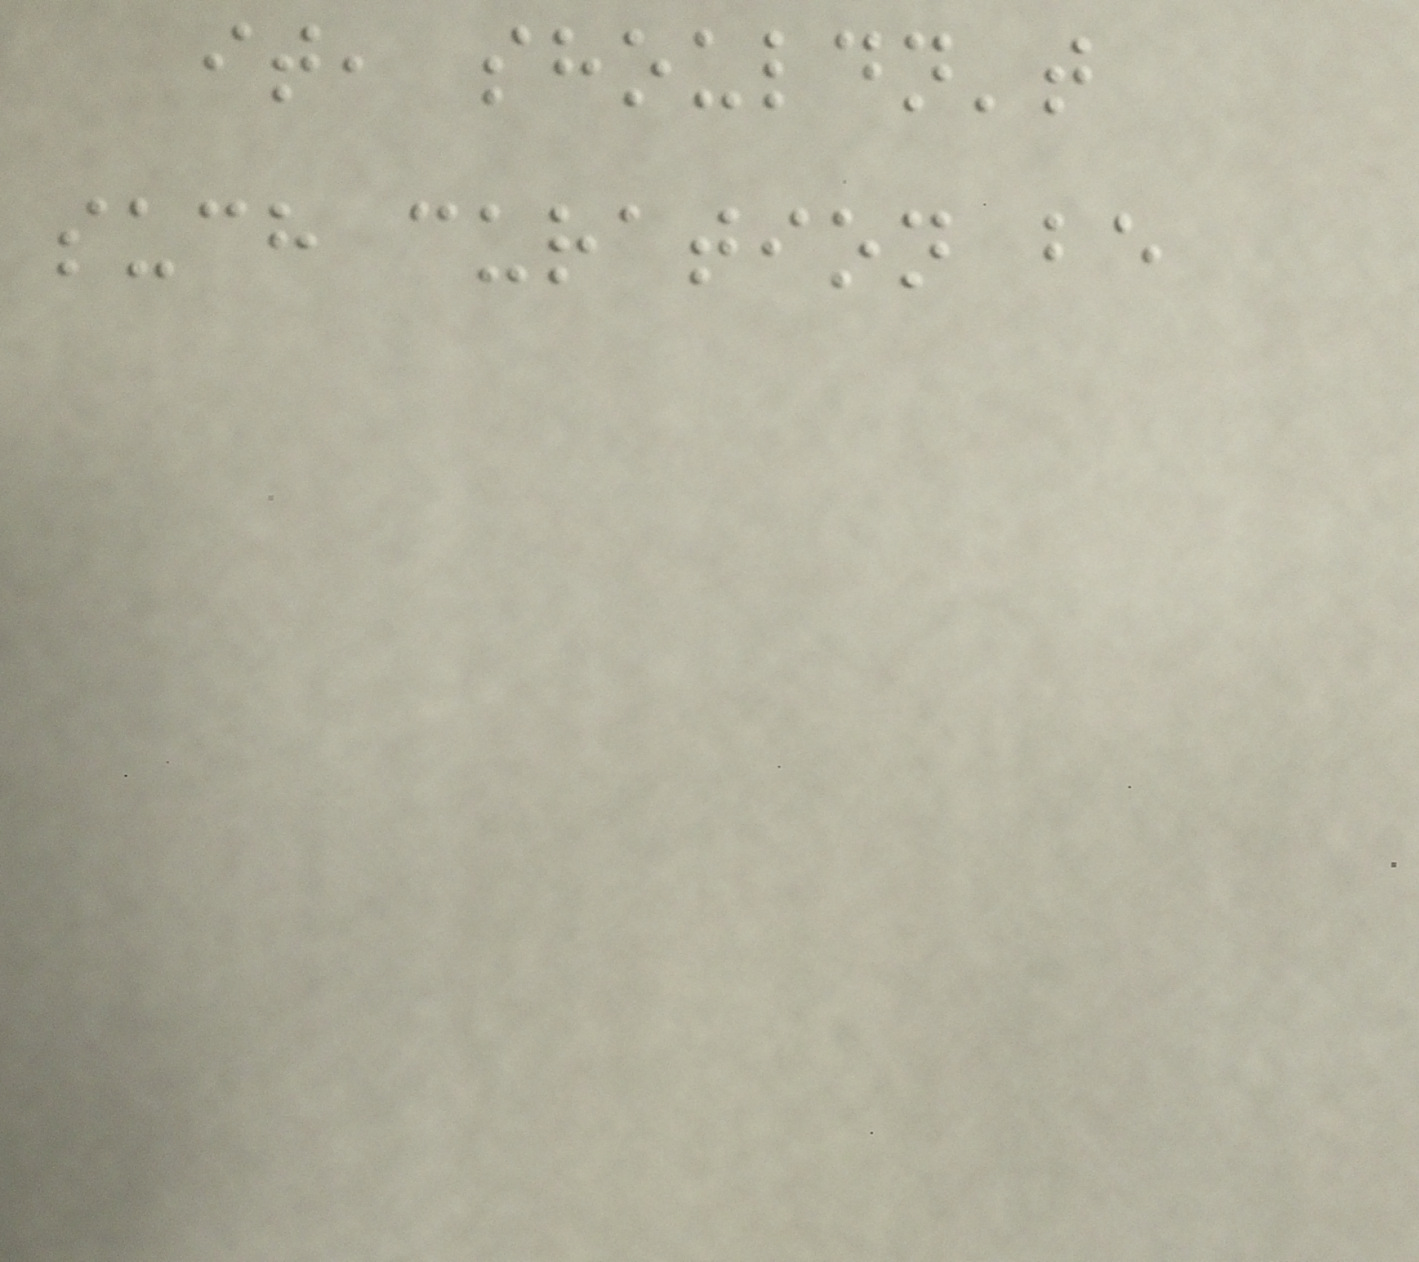it, shouldn't
such curation be
